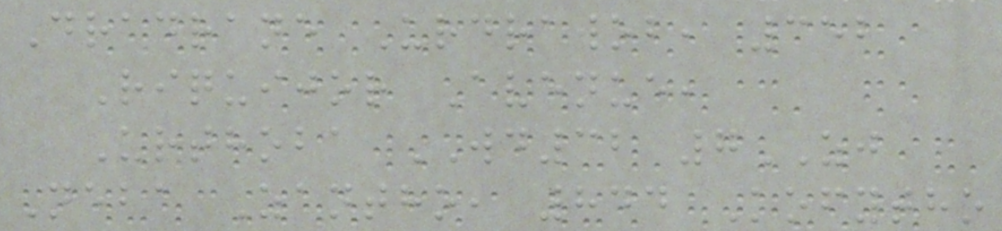Dradrane Urdrawob, 352
Riquijor Avenue,
Urthoba WD32 7ZJ
Neba Zantho, 844 Kofytho
